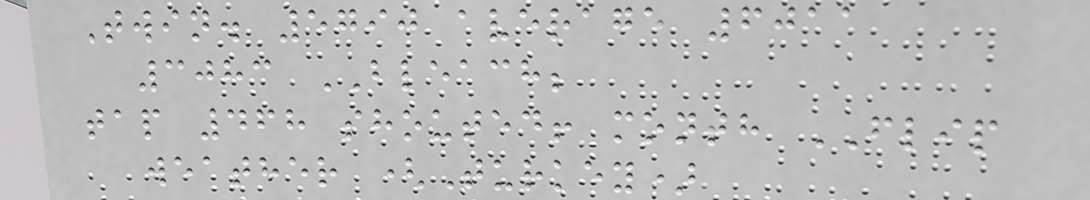Twin. 5790 average 6011
3083 BLEACH;
tap 468 shouted! month FLIP
weather (Turkey)
